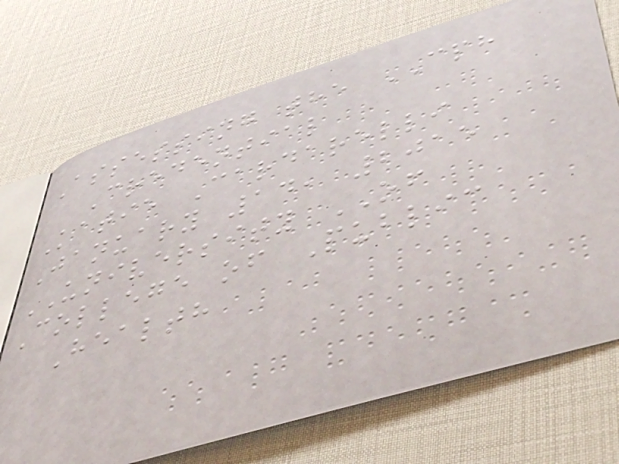Assessing the CPH
Credential
Katie Cardarelli
January 14, 2015
UNIVERSITY OF
College of Public
Health
